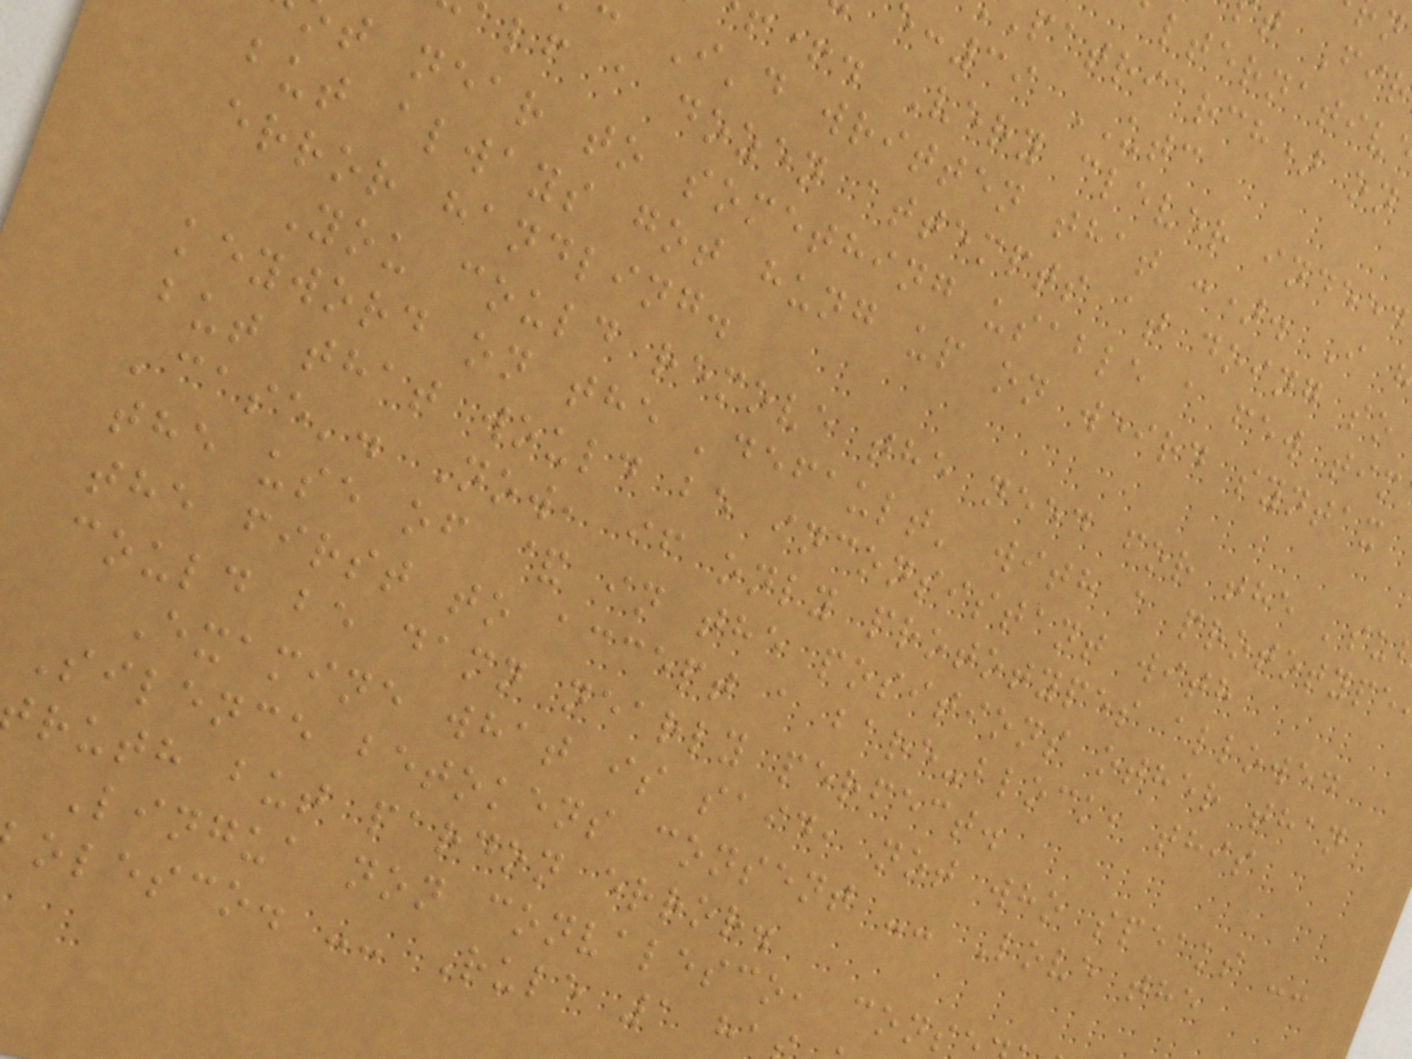patriarch) on
:39 UTC
+. Very clever indeed
I'd written that :). I
lf a dozen attempts at doing so
t near to something usable a few tim
but always got hung up on weird syntax
error handling.
You could remove the need for the 'su
keyword on the 'default' with a prototype
but that would be inconsistant with
'case'. Now, if only prototypes allowed
the use of & in the positions other than
the first to accept a bare-block, this
could be damn nearly perfect.
Examine what is said, not who speaks --
Silence betokens consent -- Love the
ruth but pardon error.
Lingua non convalesco, cons
olesco. -- Rule 1 ha
